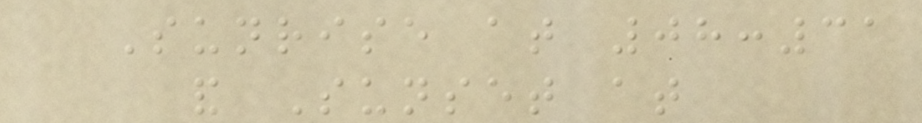Sunrise at 08:31
and Sunset at
